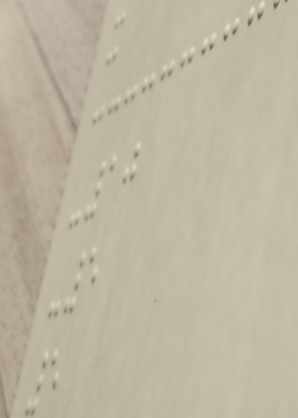x
-10
-5
5
